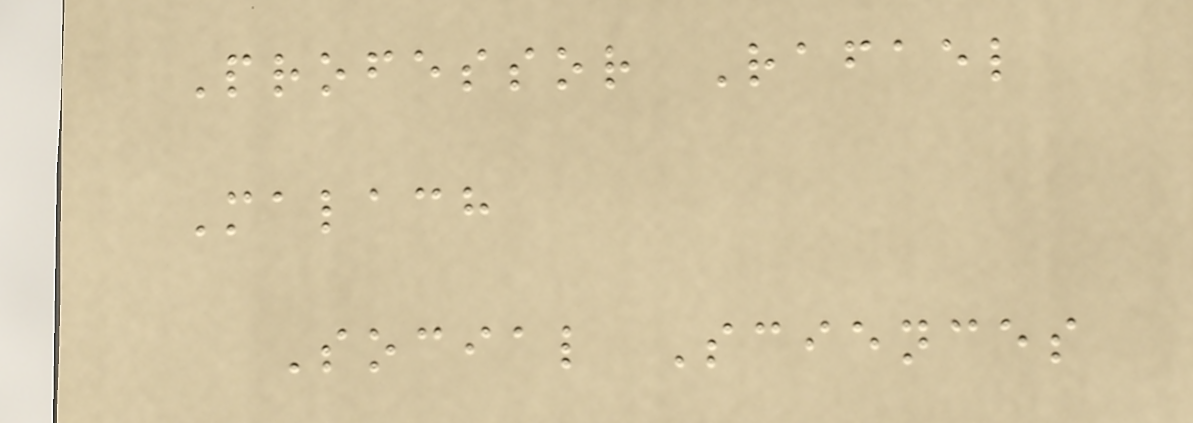Professor Rafael
Malach
Social Sciences
